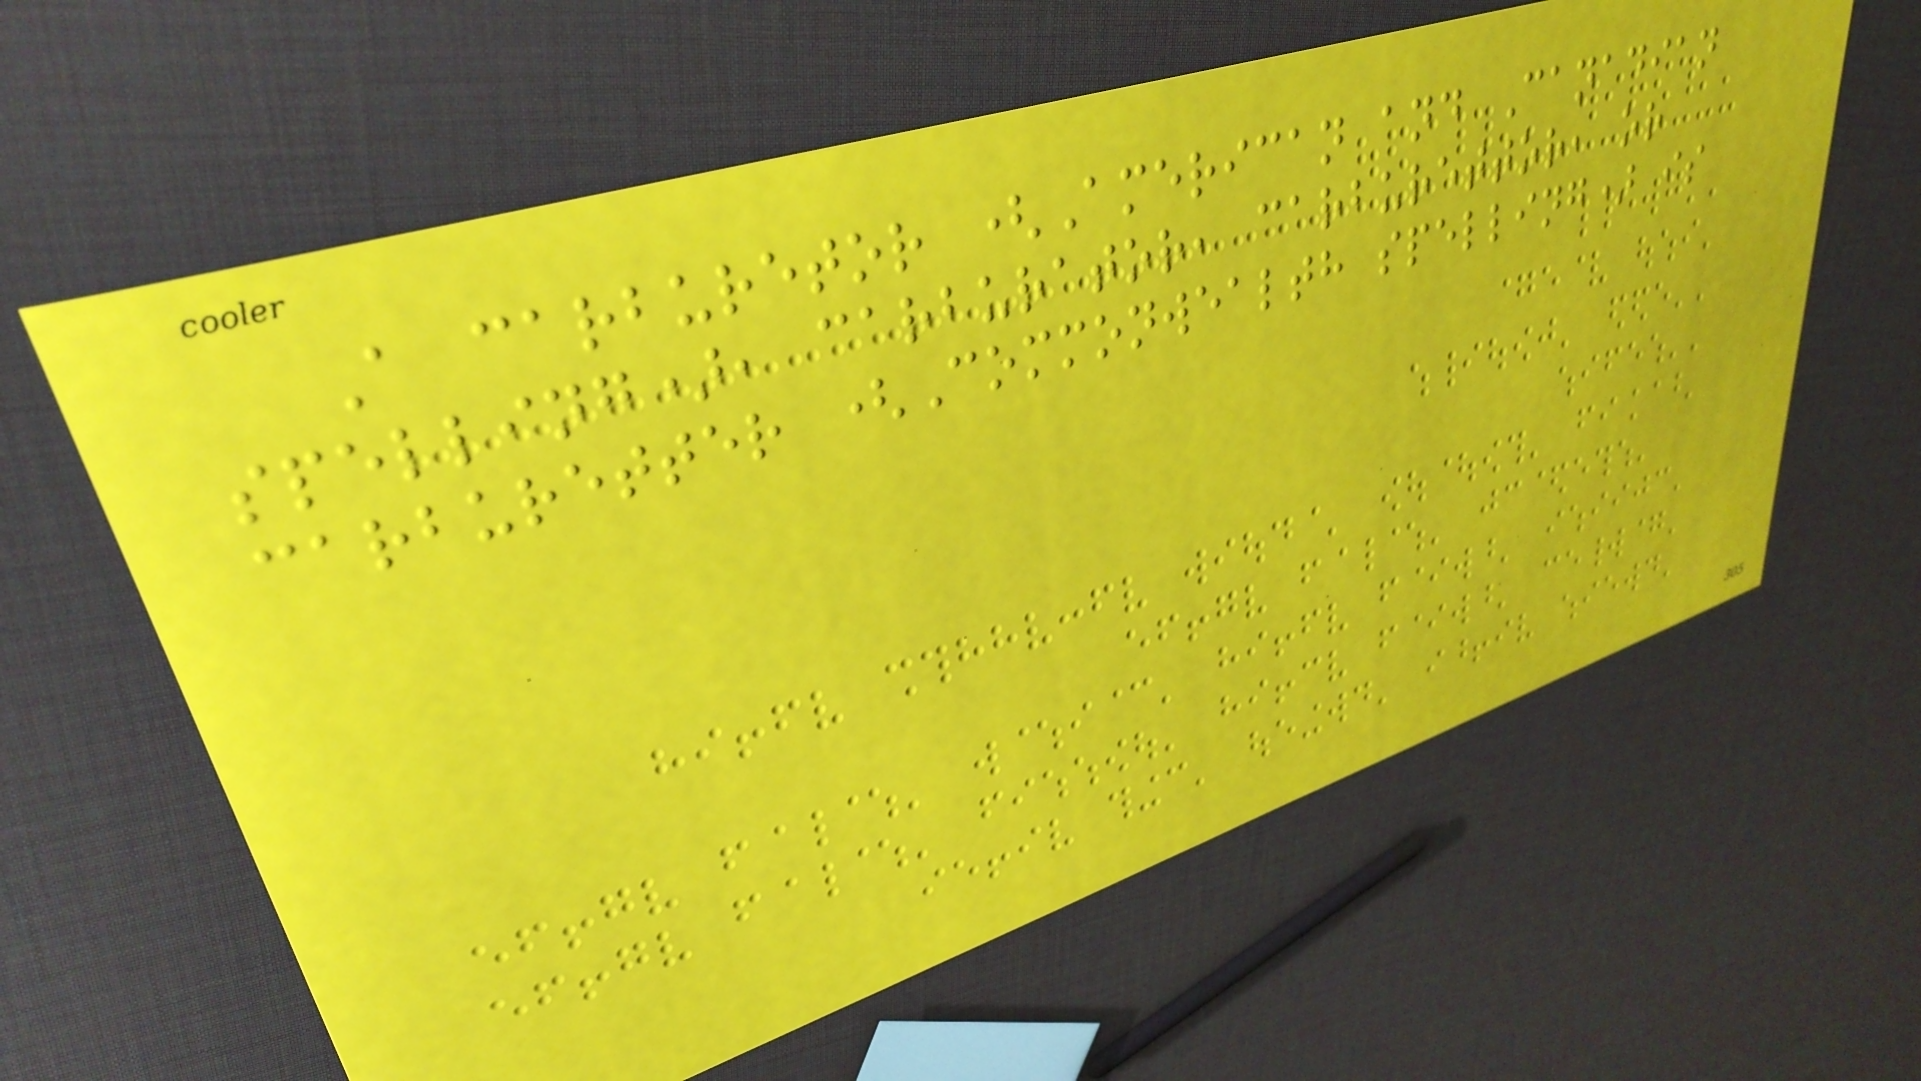A carburetor (American and Canadian
spelling), carburator, carburettor, or
carburetter (Commonwealth spelling) is
